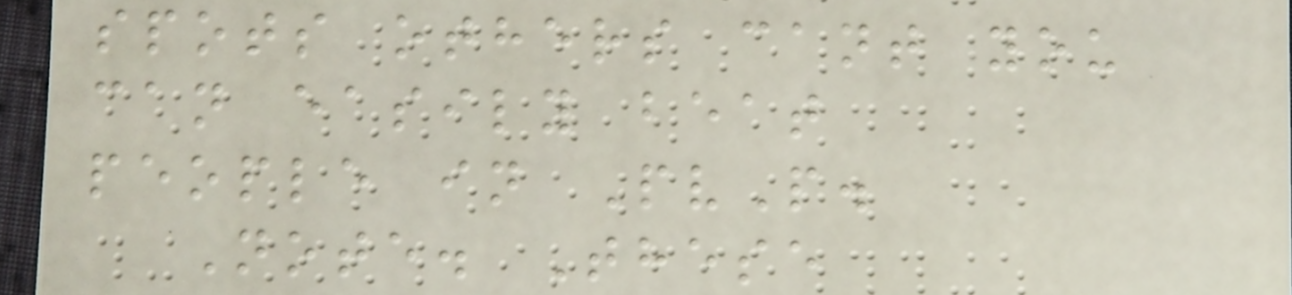spots others cant you
can easily beat
people in PvP.
Note. These
